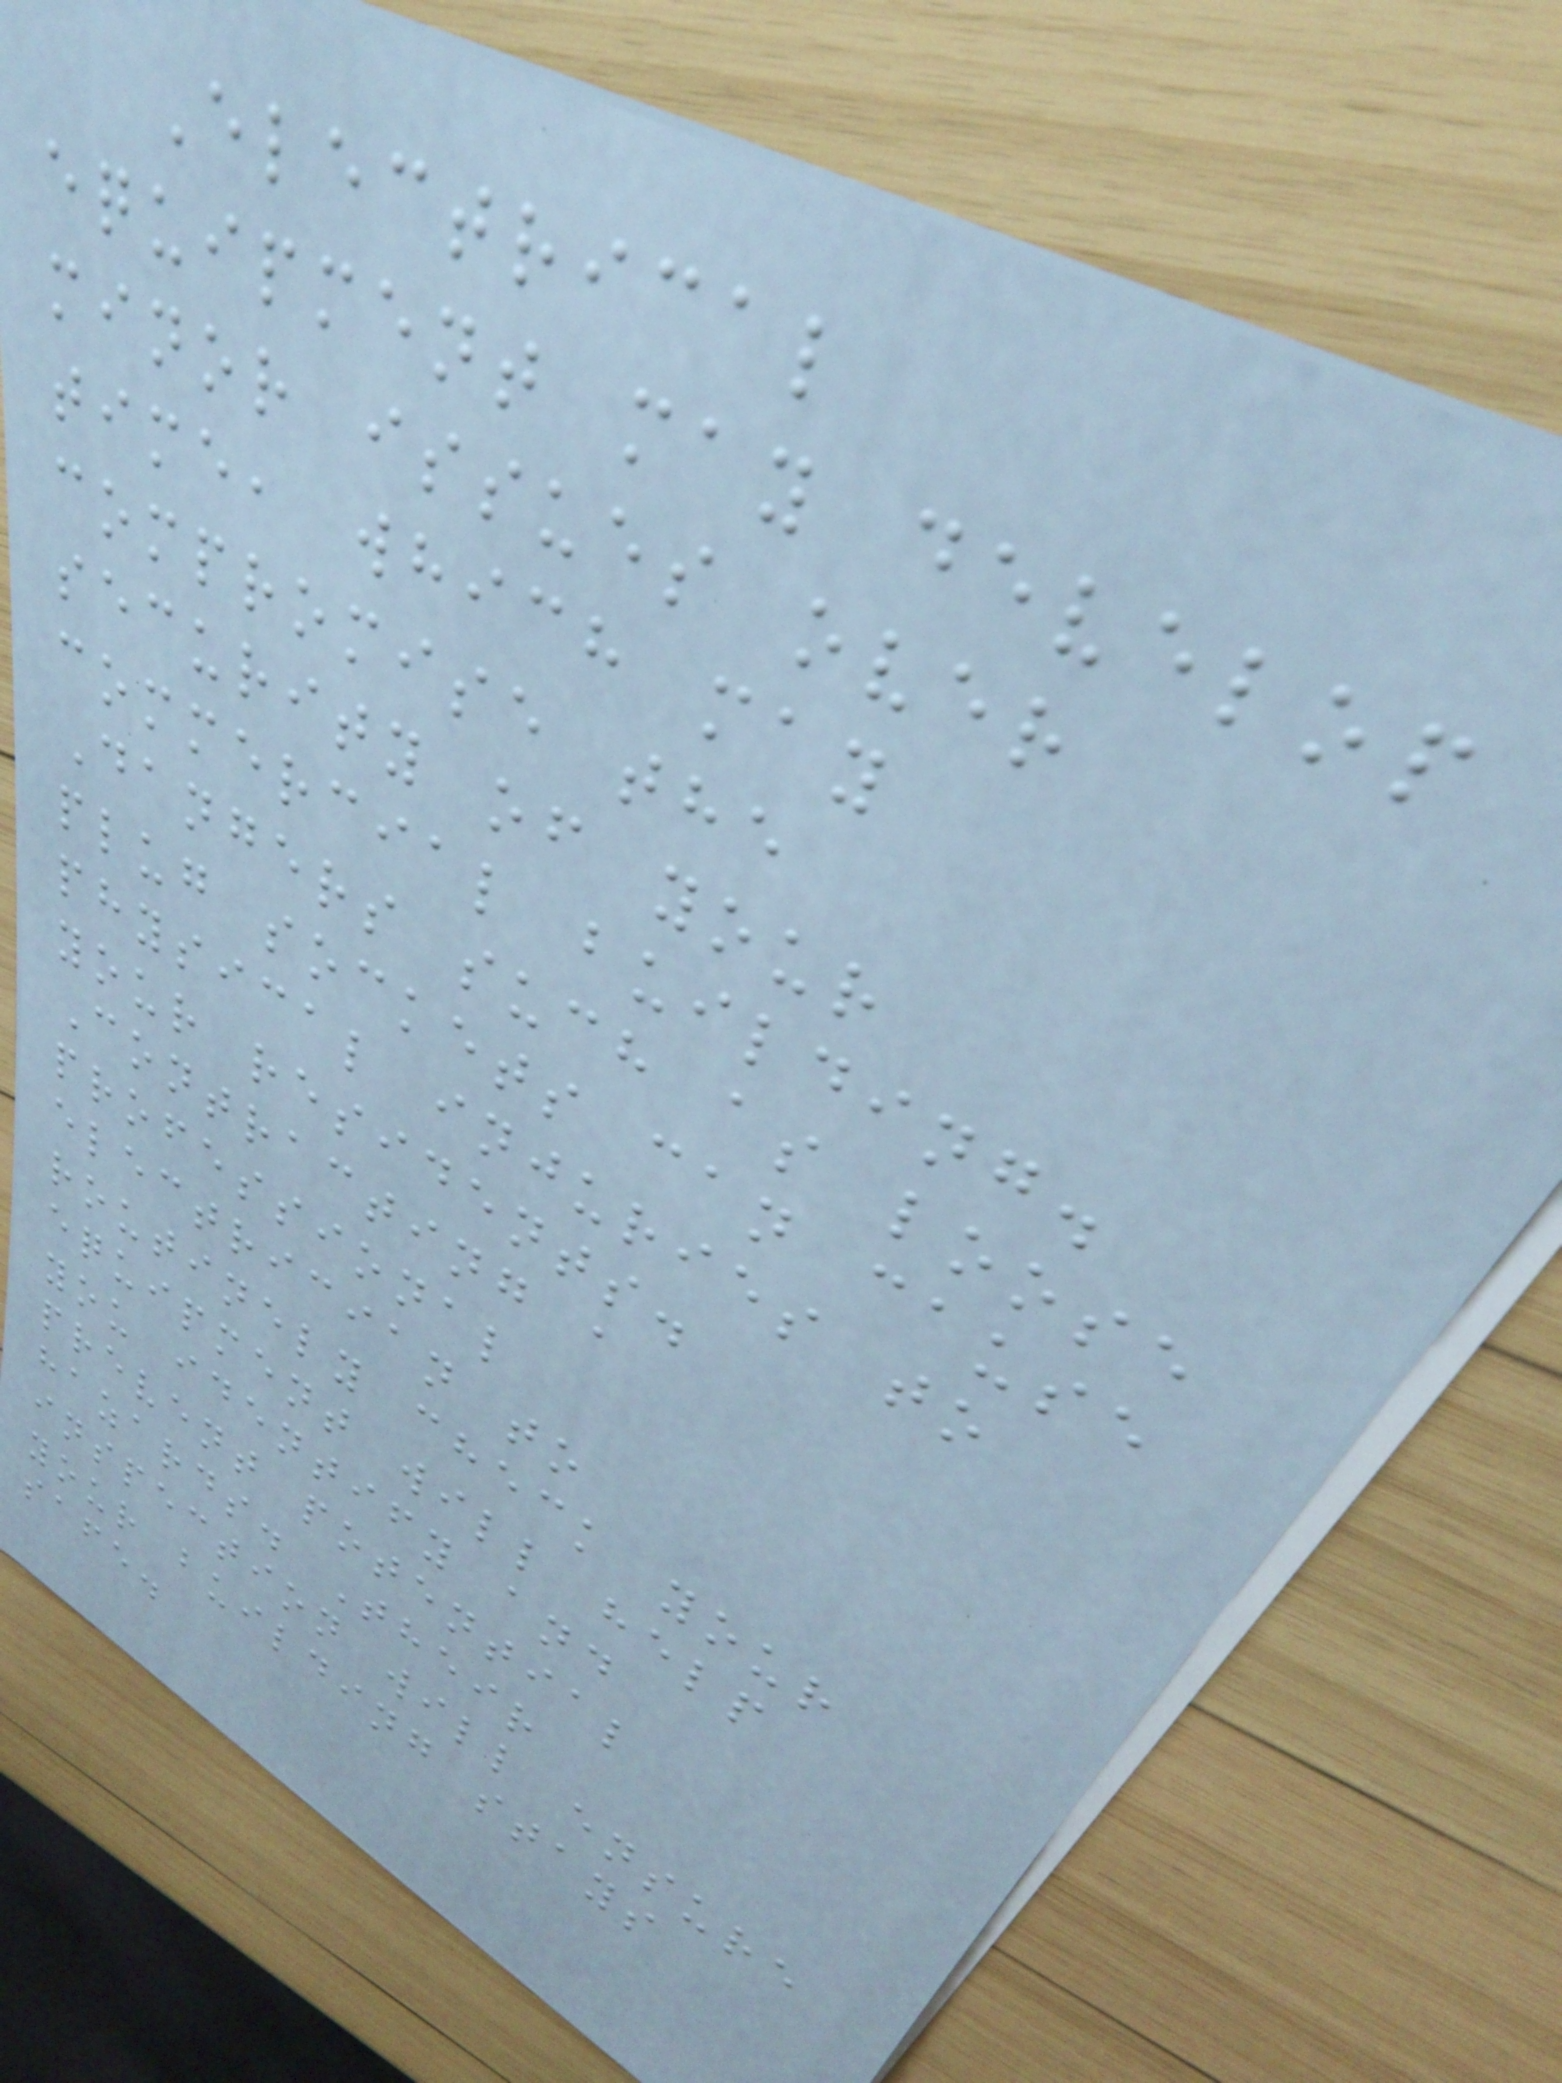Electrical
equipment may develop
minor issues over
time, which may
compromise the
security of your
commercial building.
Dangers such as loose
plug sockets can cause
physical injuries to
your residents.
Contracting a
professional
electrician to
routinely check your
equipment will help
you identify and
prevent potential
hazards. Their
inspection will ensure
your building stays
safe.
